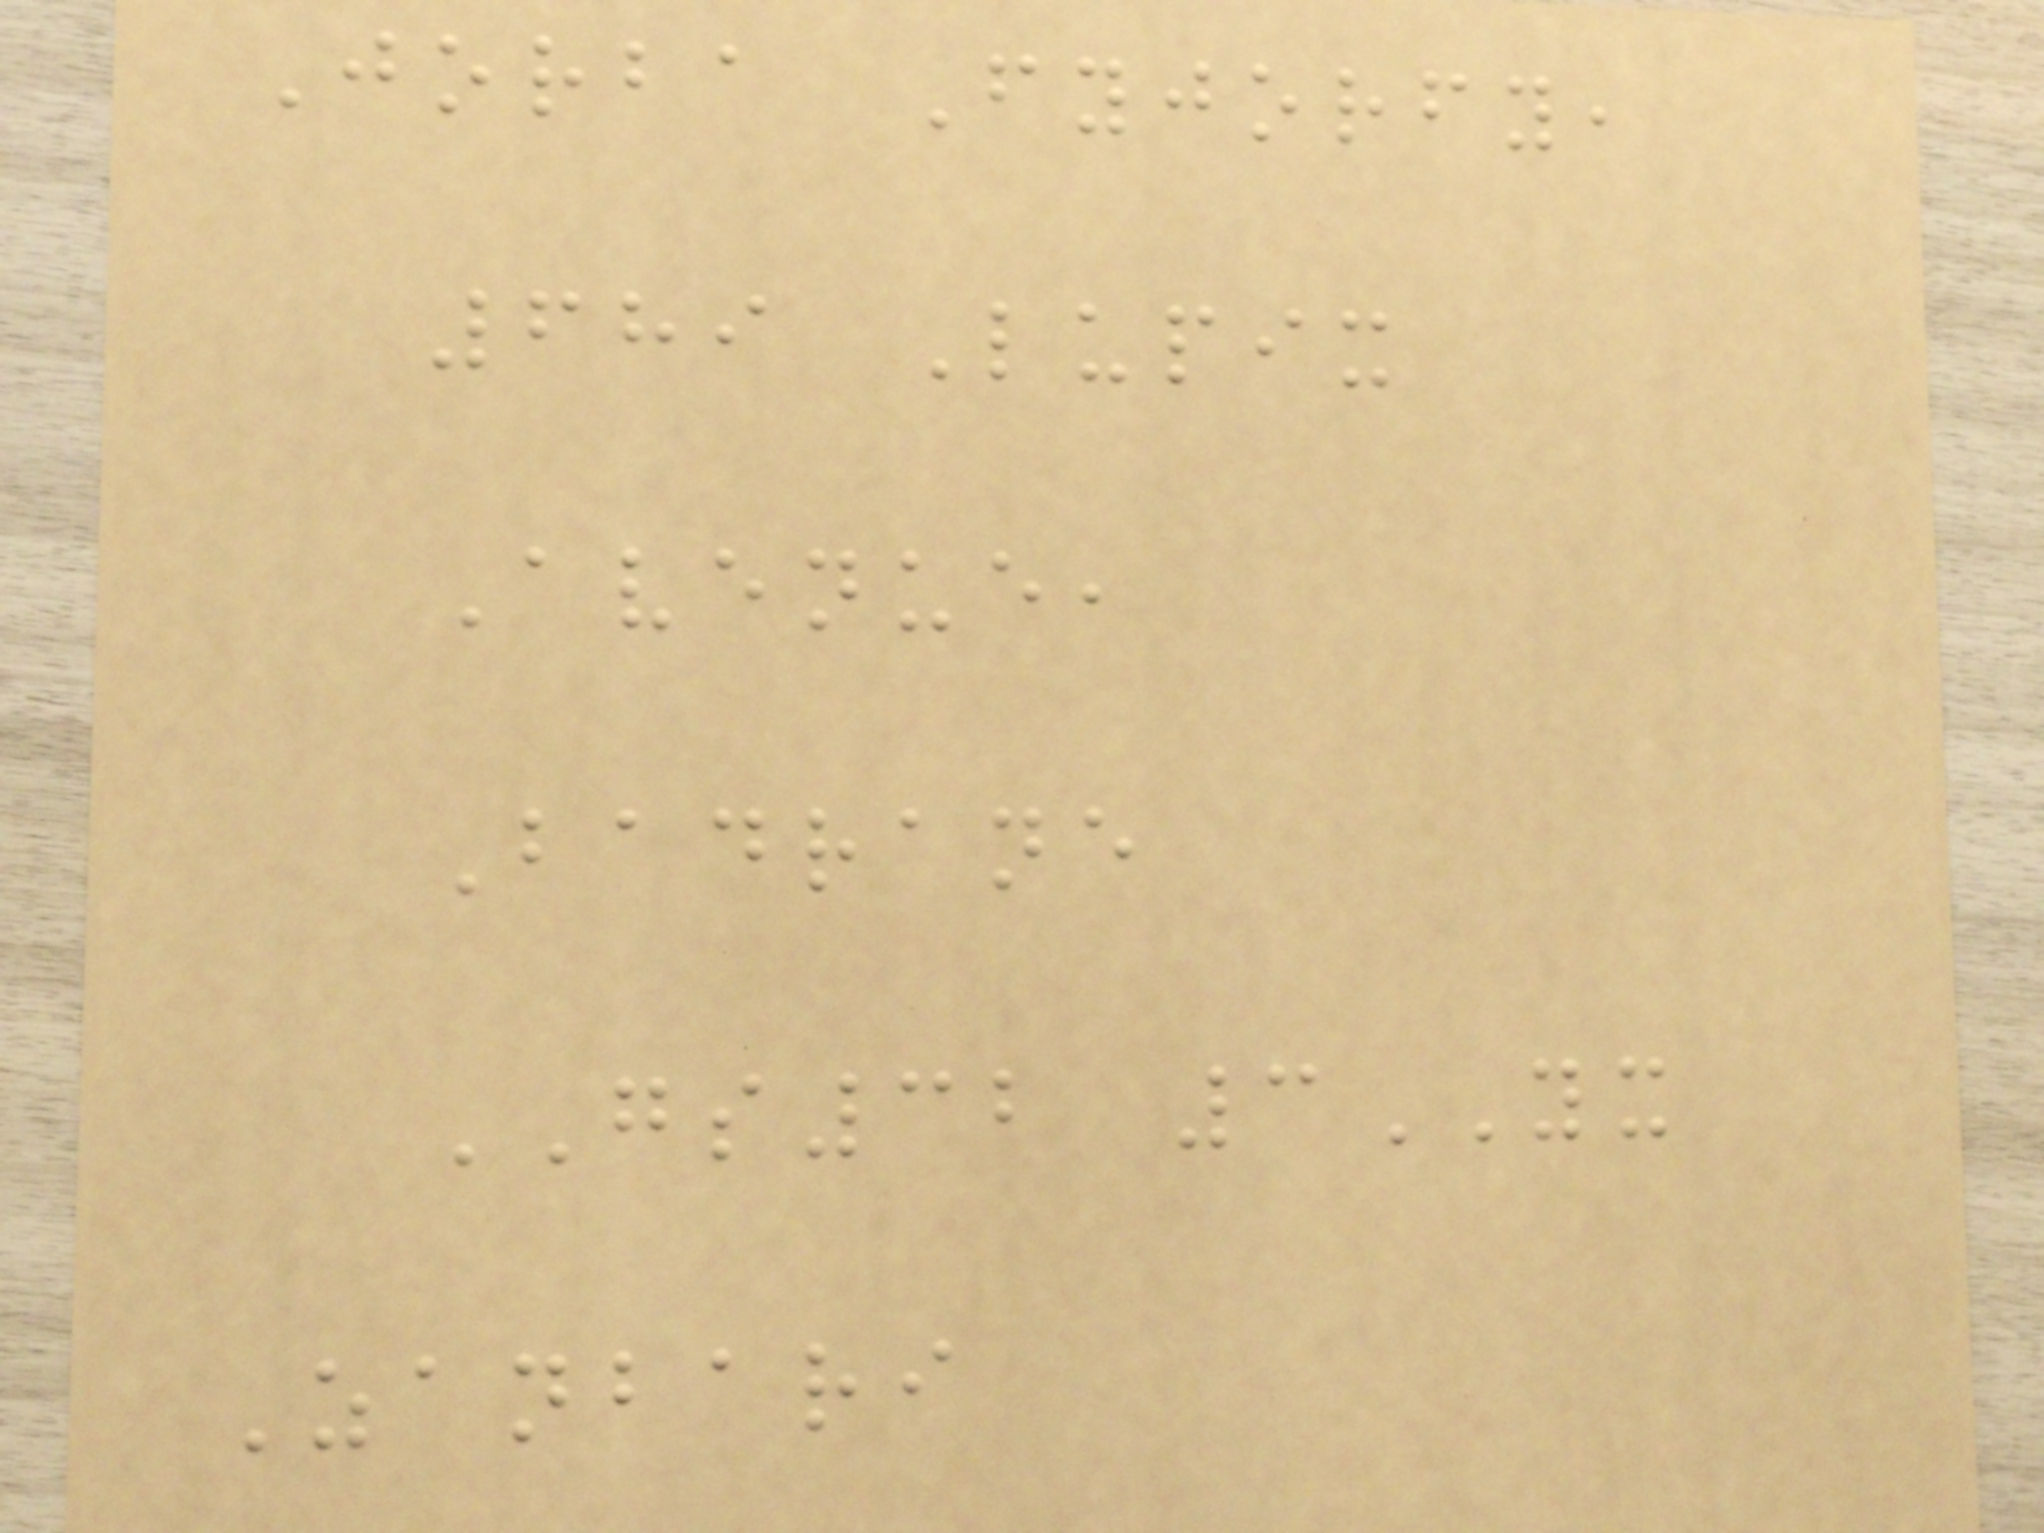Jorba Fyjorfy,
689 Lupix
Avenue,
Badrane
GS32 3YX
Zanbari
